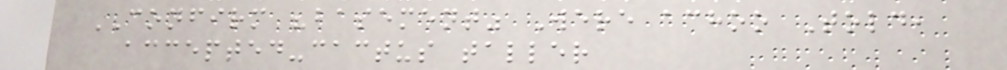CONFIRM "basement" Were achoo Told,
accepted-cactus taller
